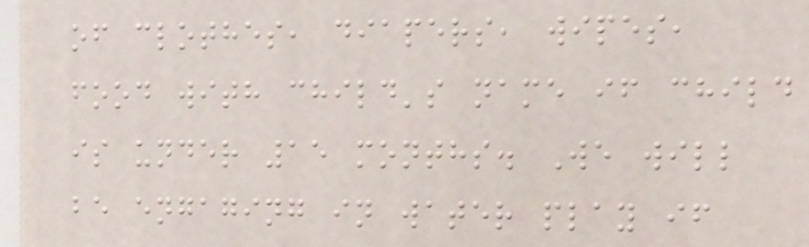of clothes, diapers, wipes,
food with child's name if child
is under 15 months. We will
be engaging in water play if
